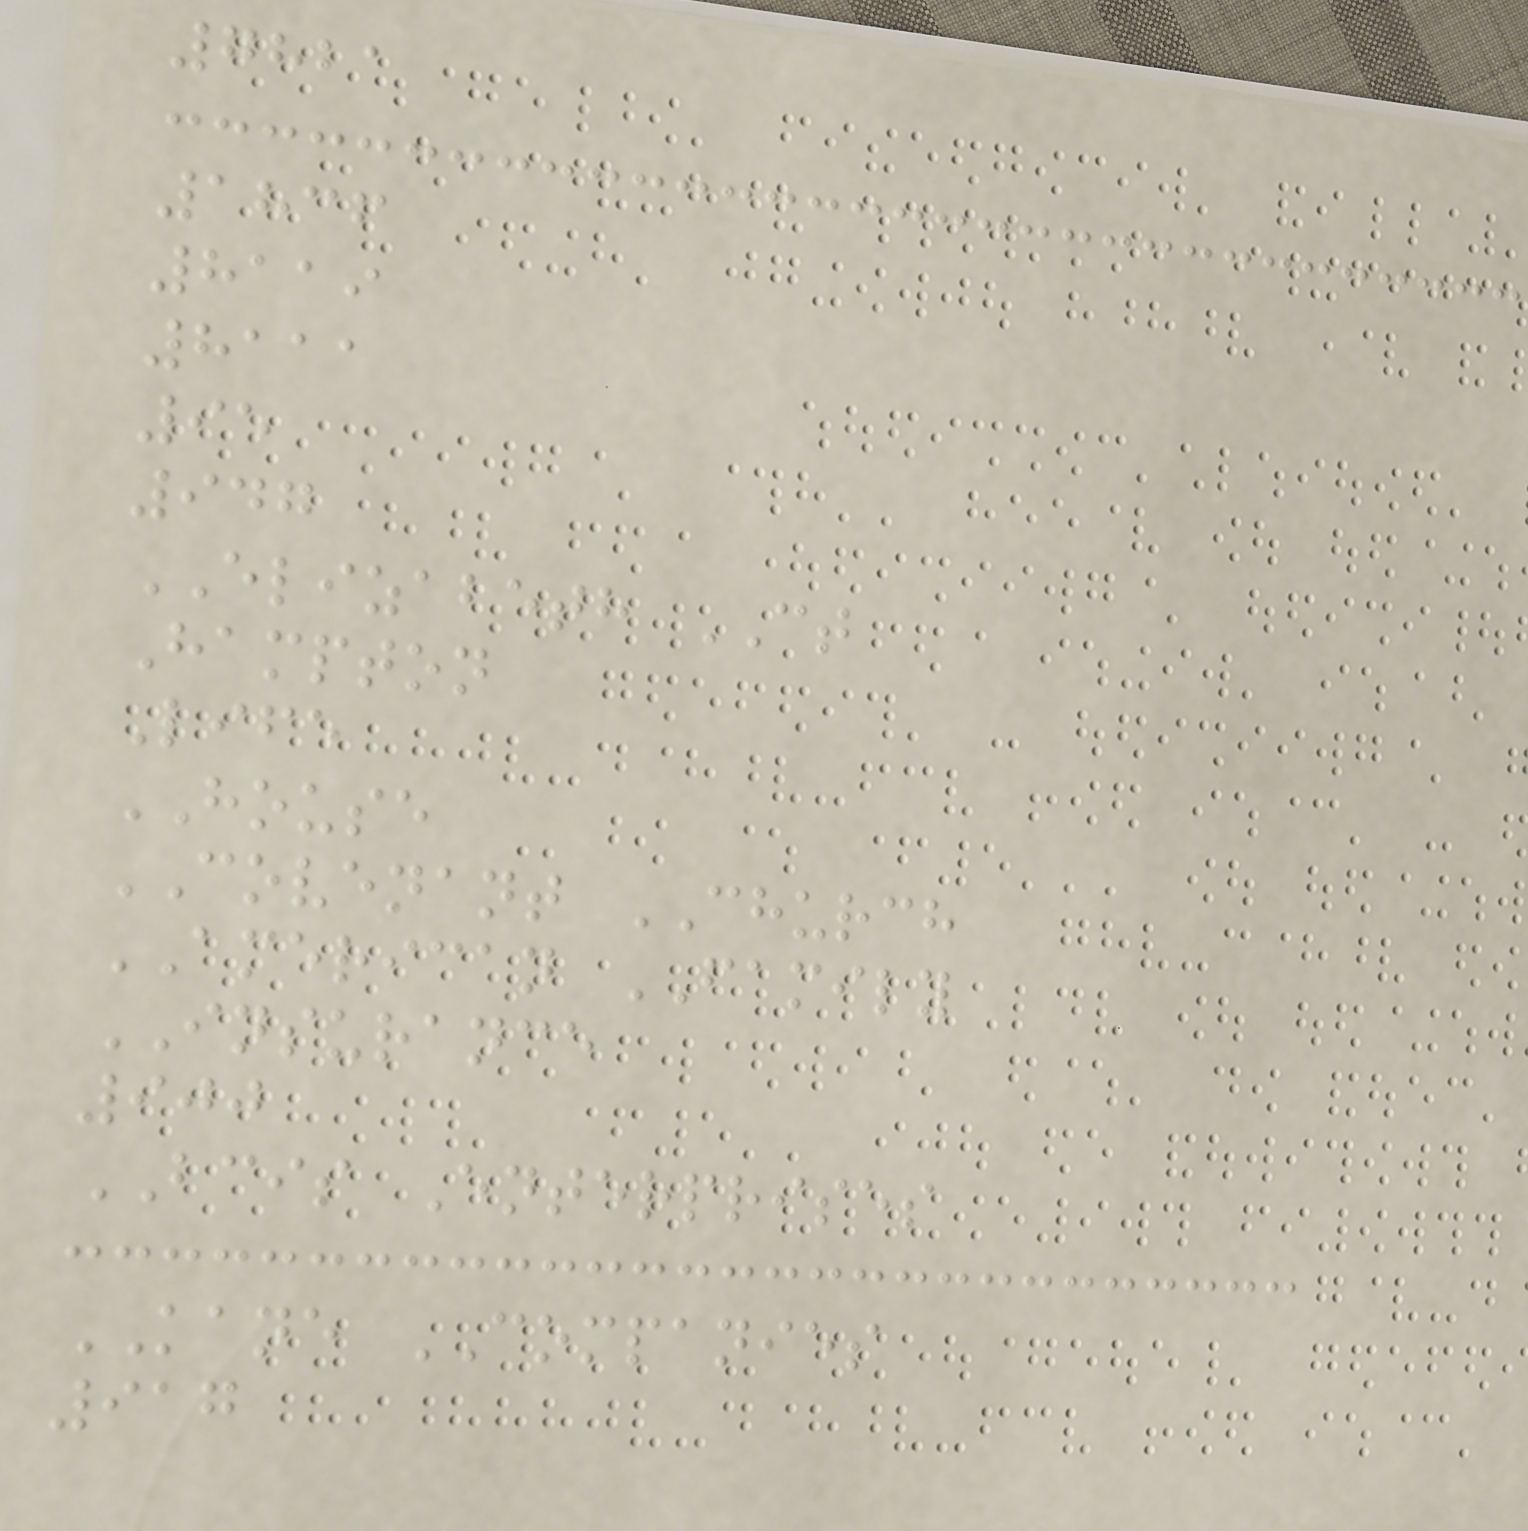7821
1836
8119
8111
95
947
ELIZABETH CT
Hampton
Life
HOUSE
COVENANT CHURCH
AMERICAN FAMILY
INSURANCE
900
BCIS Enterprises
KANE COMPANIES
917
